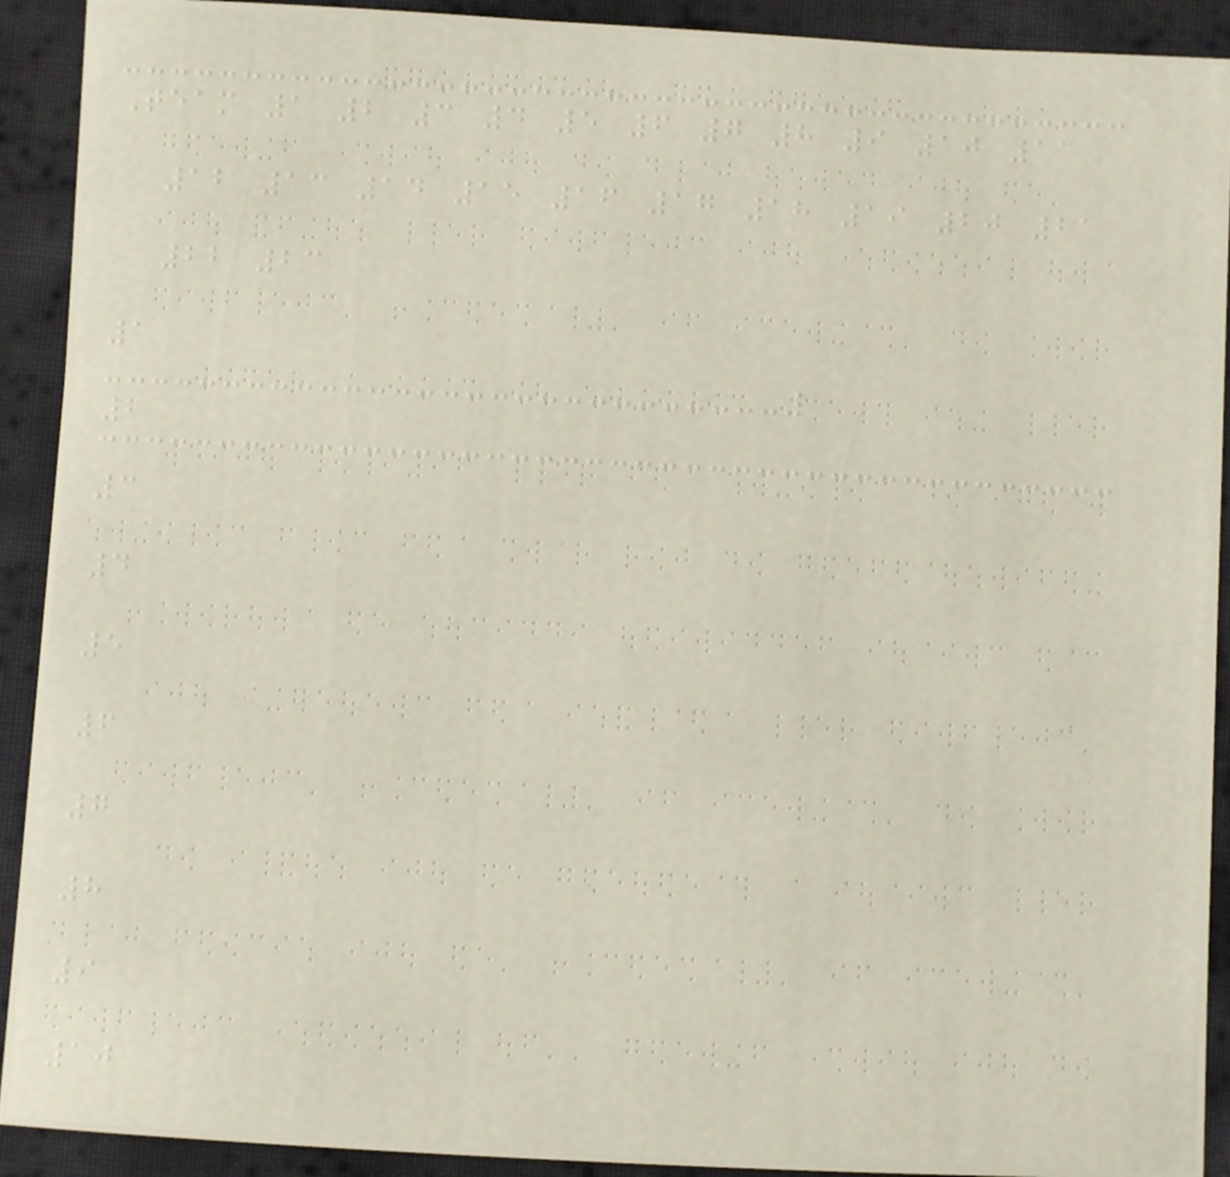Team 1 2 3 4 5 6 7 8 9 10 11
12 13 14 15 16 17 18 19 20 21
22 23
1
2
3
4
5
6
7
8
9
10
